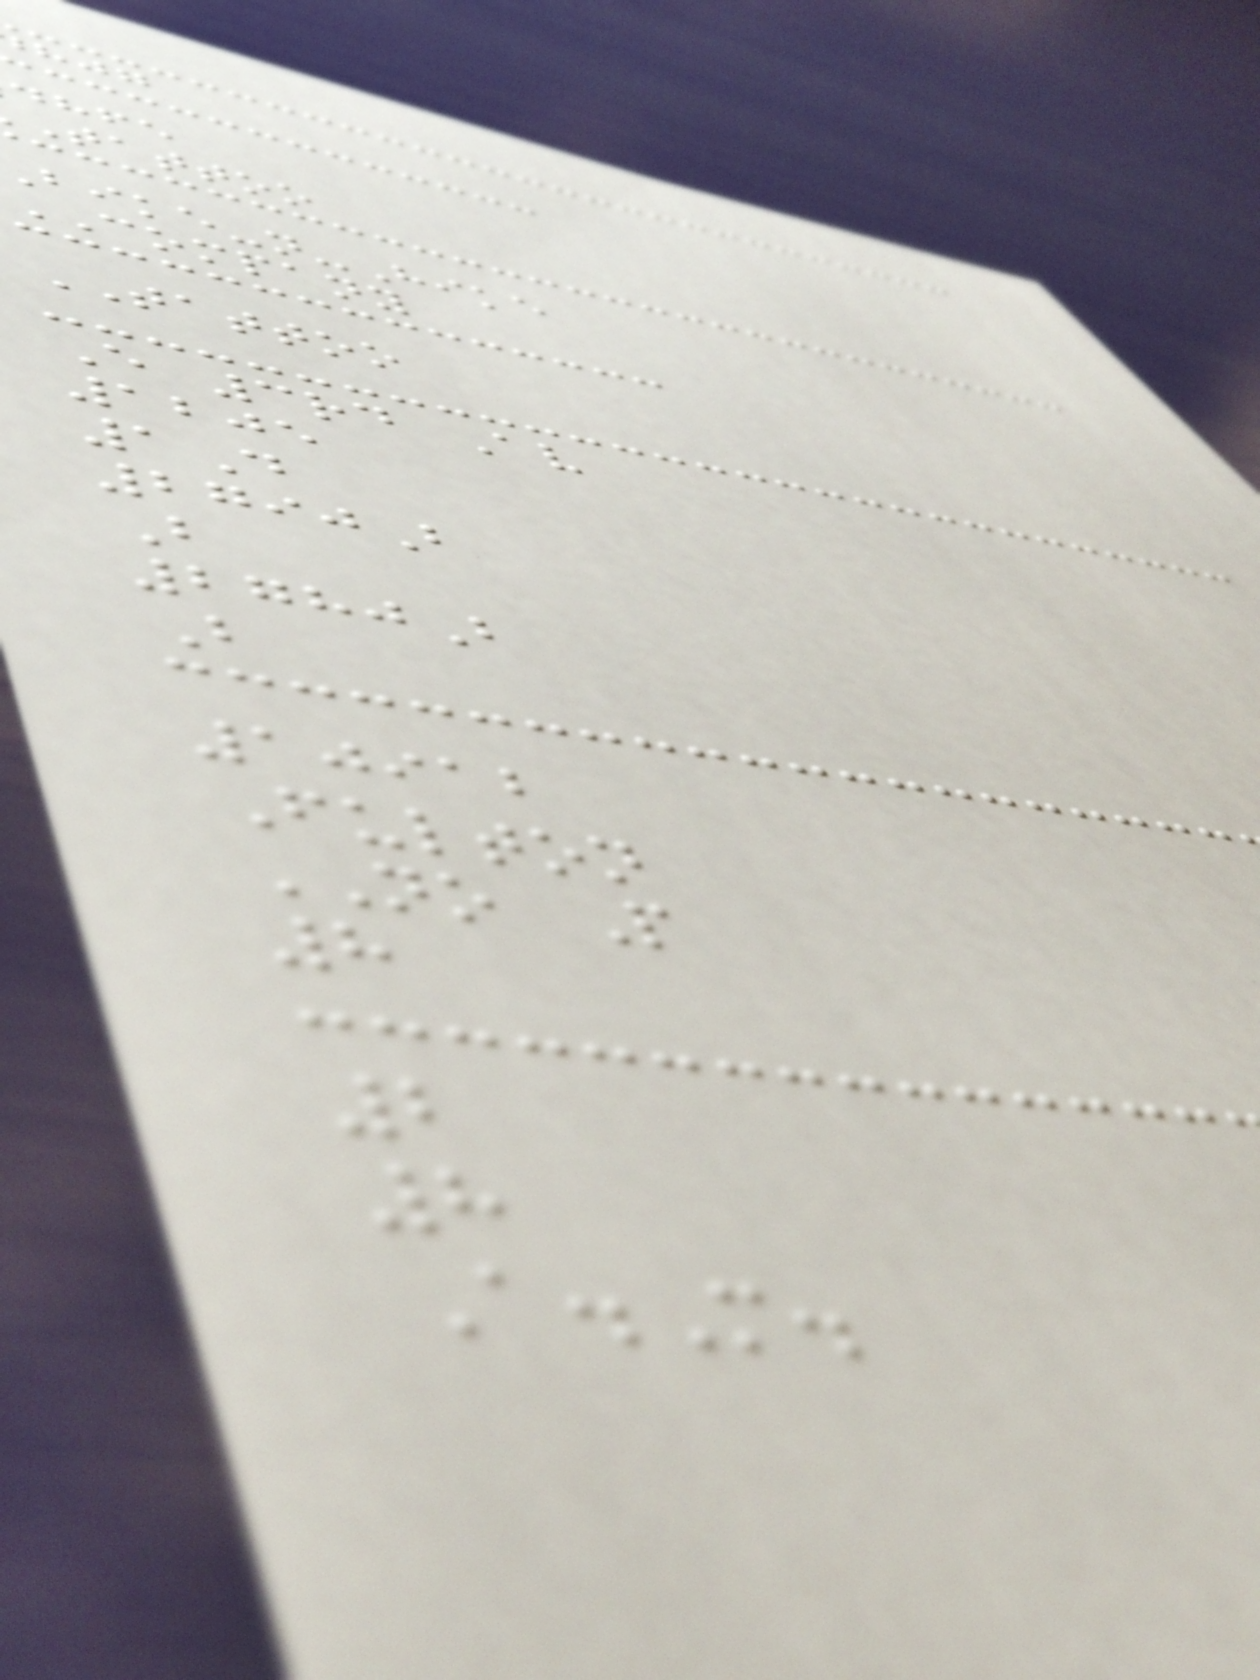dhfe
tattoo
ike-n-Hike
COMPANY
TATTOO
E 3rd Av
1205
1D
2790B
B
2780B
B
10912
Fulton
NO P
8
2
8
A.M.
